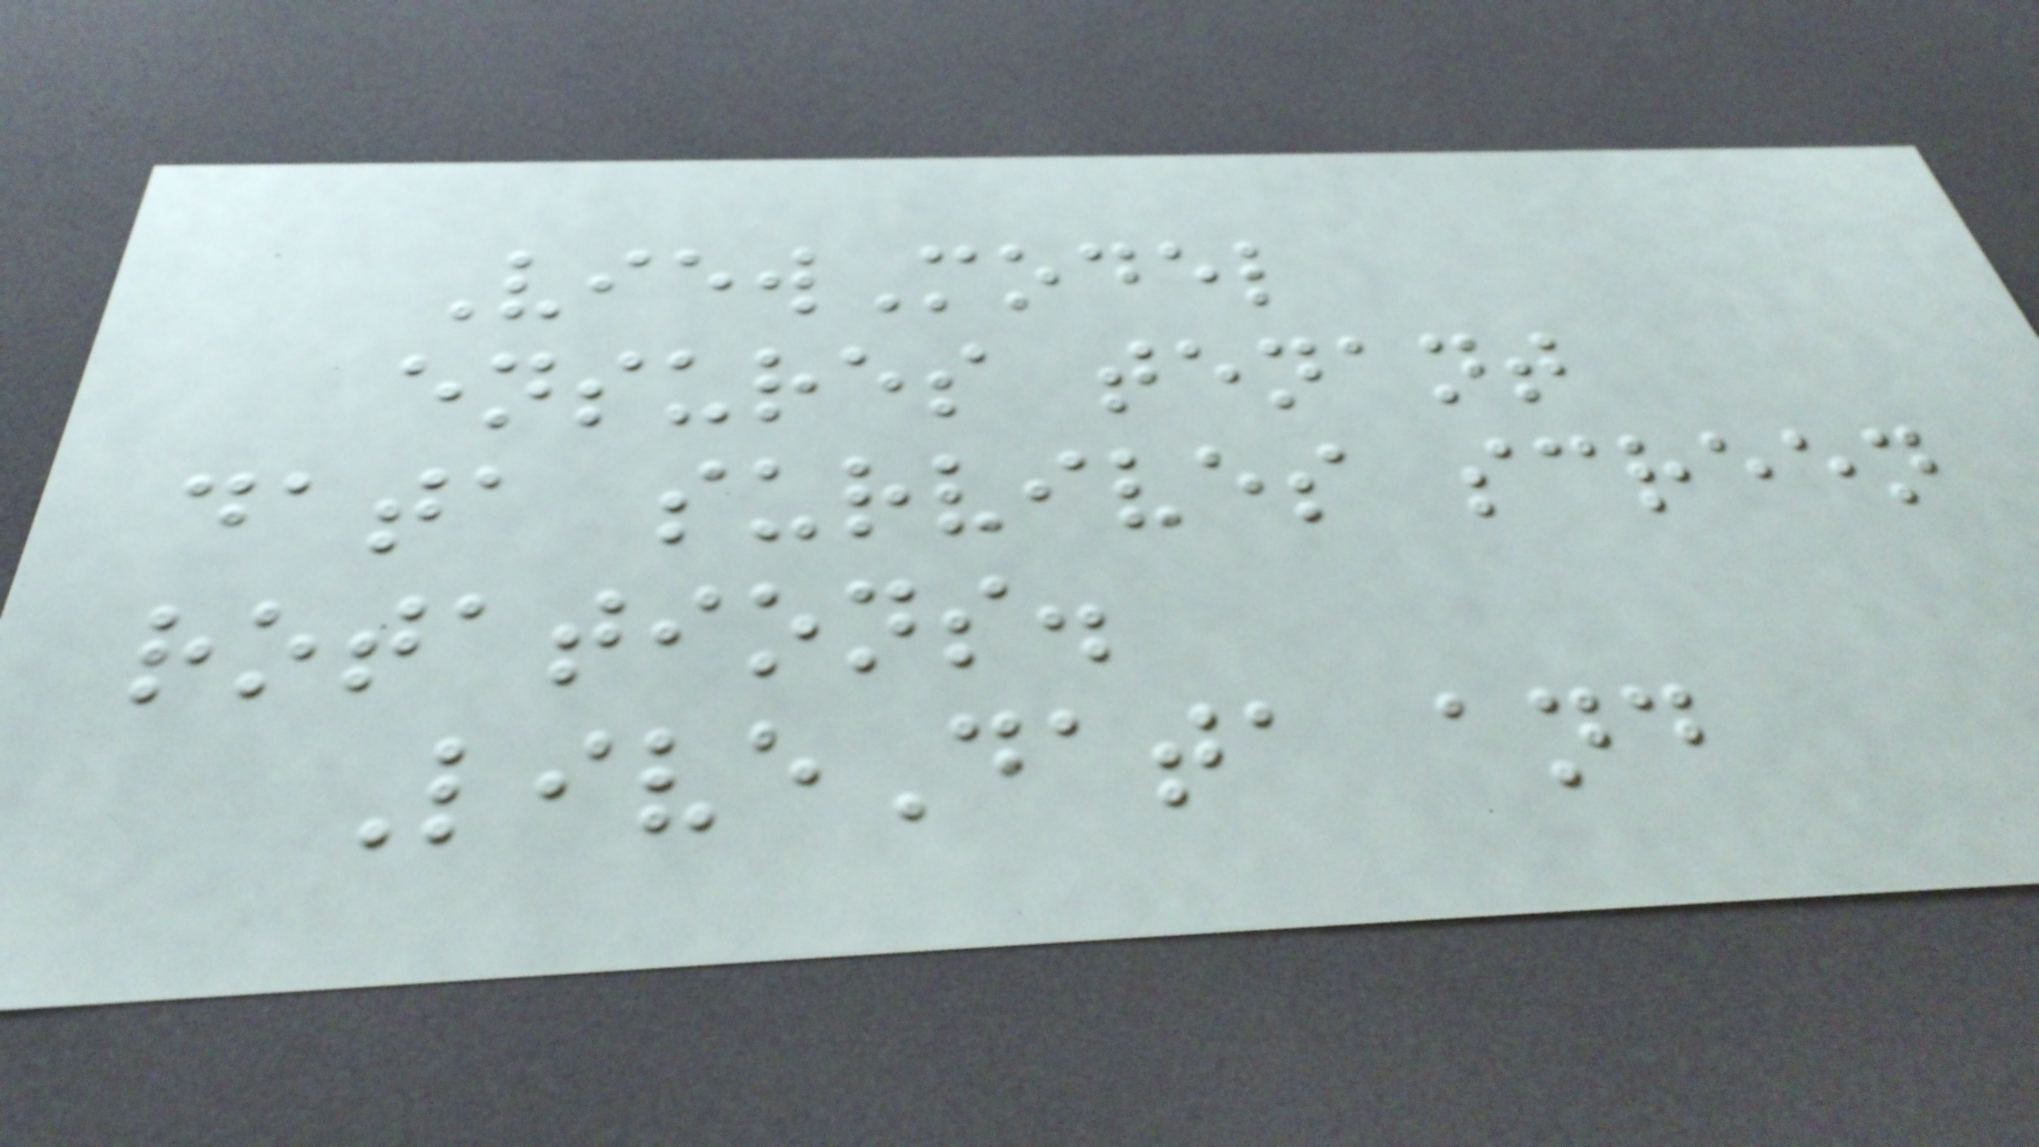ViewModel
ensures tenant
data survives screen
rotations.
LiveData and
